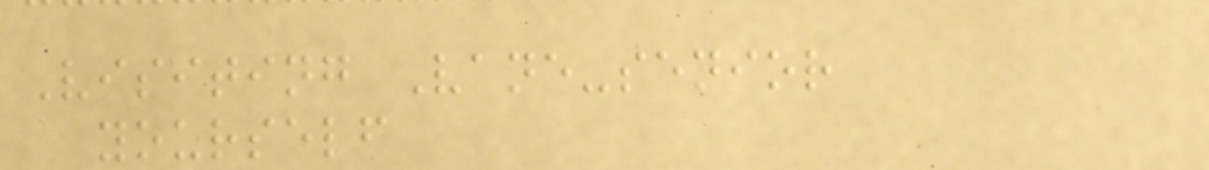Visiting Vane-senior
yourself
